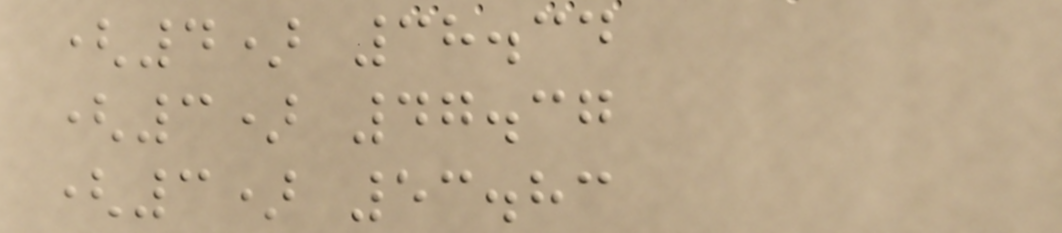(4) 38.34
(3) 47.37
(3) 53.83
